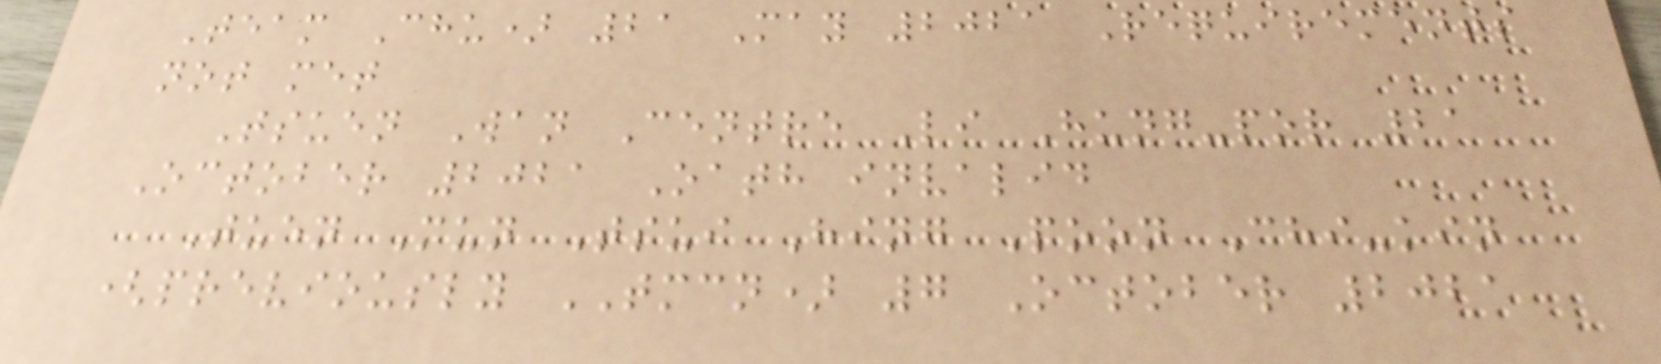Team Chu) 21 May 2021 Requirements
not met
Tsuen Wan Centre Li Hung-por 21
October 2021 Oath invalid
Tuen Mun Tsui Hing Poon Chi-kin
(previously TMCN) 7 October 2021
